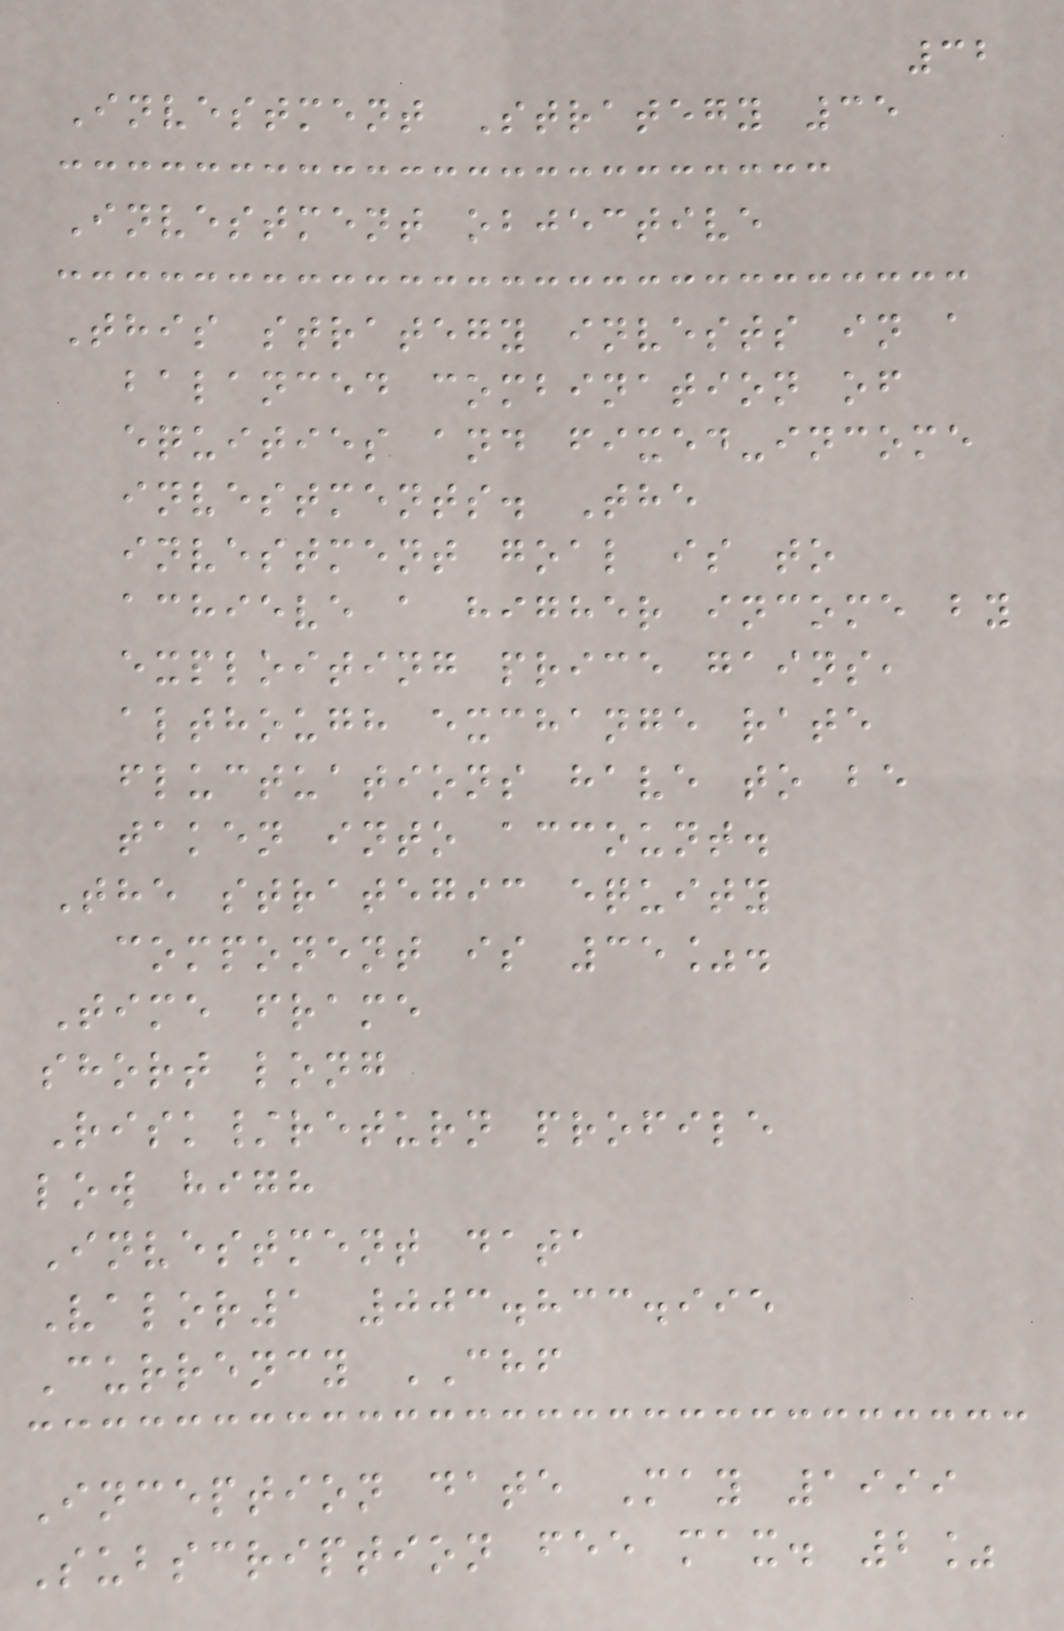32
Investment Strategy 35
Investment objective
This strategy invests in a
balanced combination of
equities and fixed-income
investments. The
investment goal is to
achieve a higher income by
exploiting price gains,
although exchange rate
fluctuations have to be
taken into account.
The strategic equity
component is 35%.
Time frame
short long
Risk/return profile
low high
Investment data
Valor1 003.833.995
Currency CHF
Inception date May 1999
Subscription fee max. 2%
